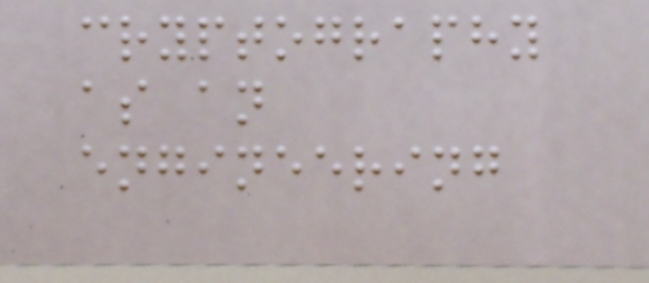cryptography
as an
engineering
